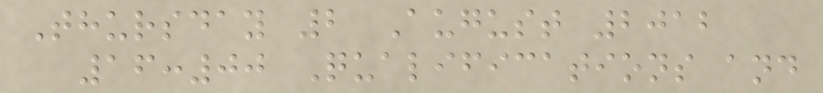Thursday 2 August 2012
16:00 Qualifications and
